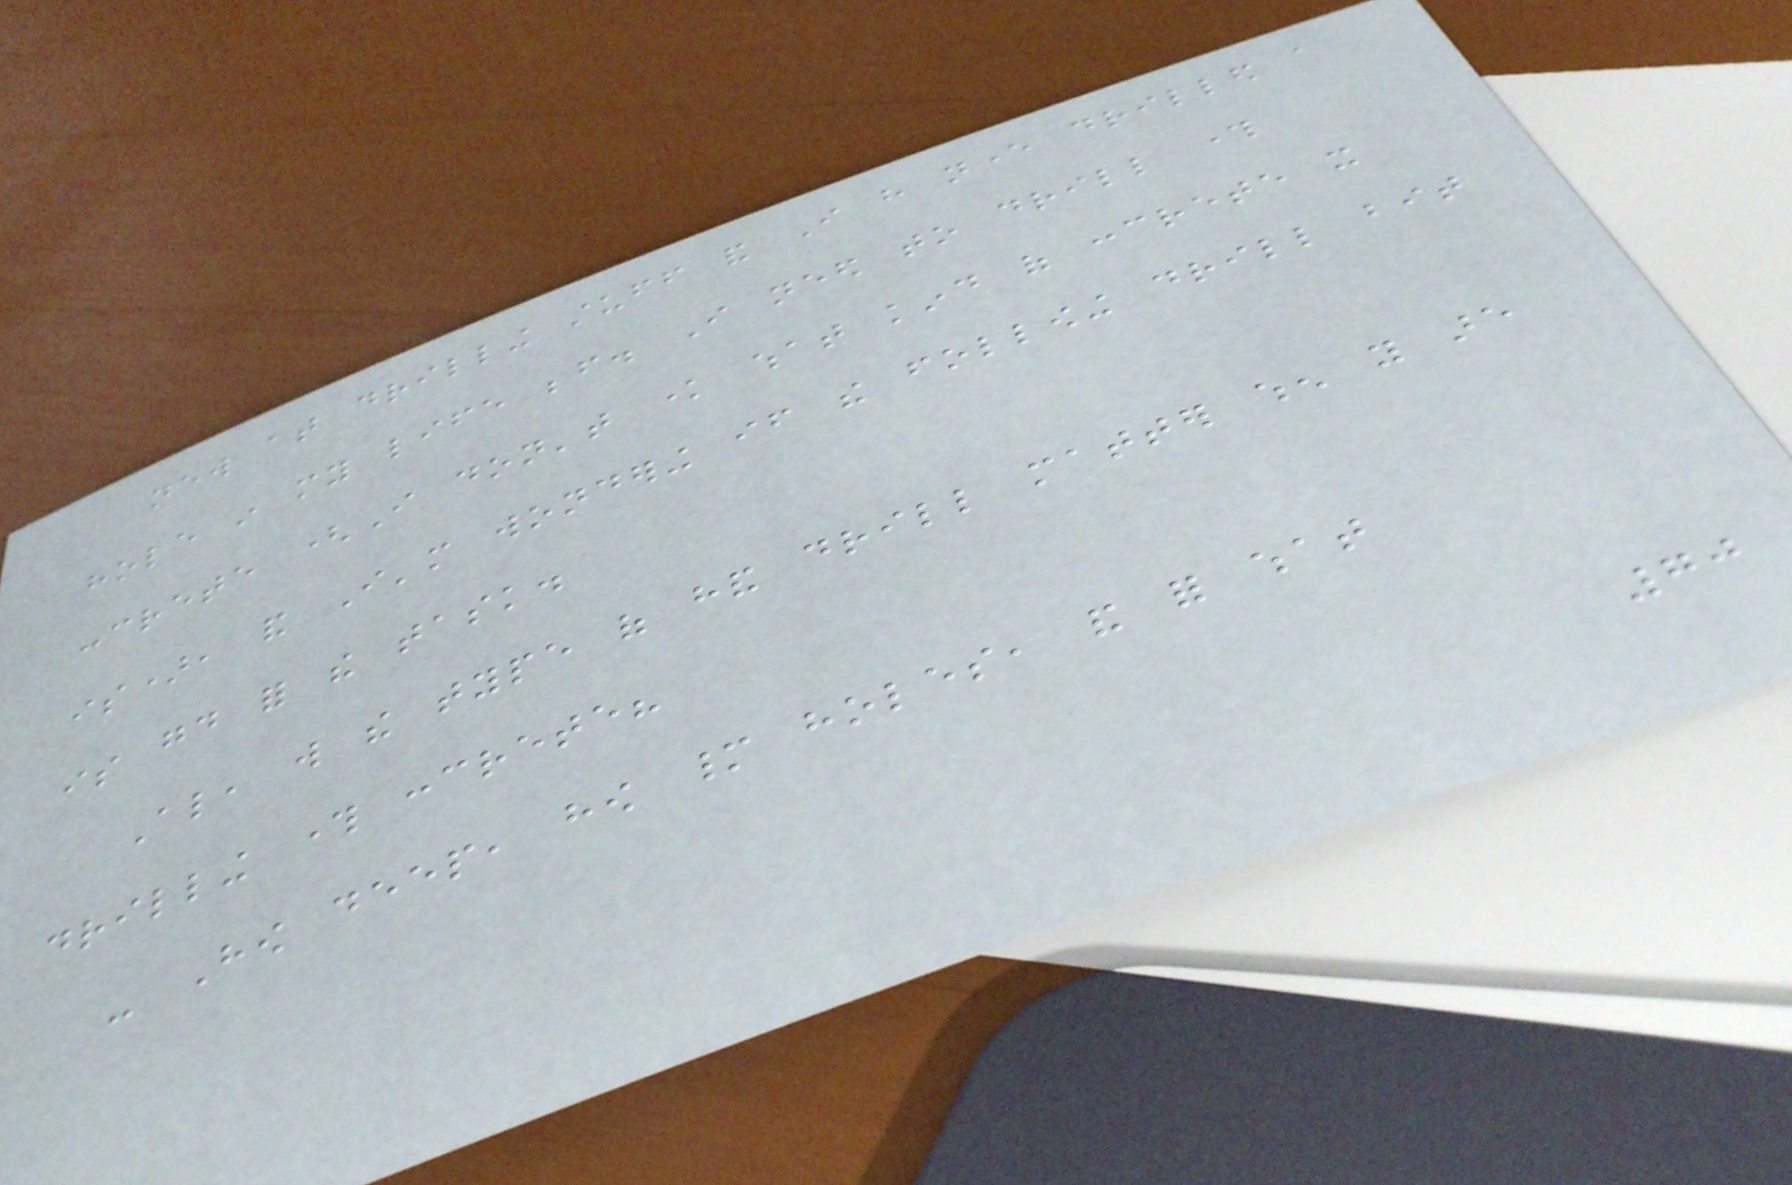new at drilling stuff and I have never drilled a
hole in my life before. I need to drill through
concrete (I don't know what kind of concrete it
is), and I'm wondering if the following drill bit
is good for the task.
Also, will the type of hand drill matter when you are
drilling through concrete?
- How deep, how many holes, and for what
70
